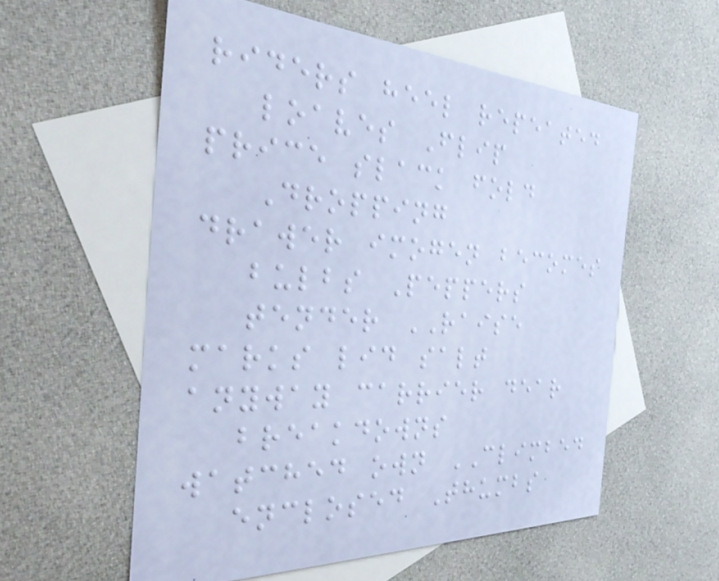riders heel repeated
loaves Flip
price slack fold
Dropping
drawer imogen becomes
bulbs Peppers
tender RAISE
marks lid salt
anyway carrier dear
breakdowns
watched own CLIMBED
enclosed Thumbs
